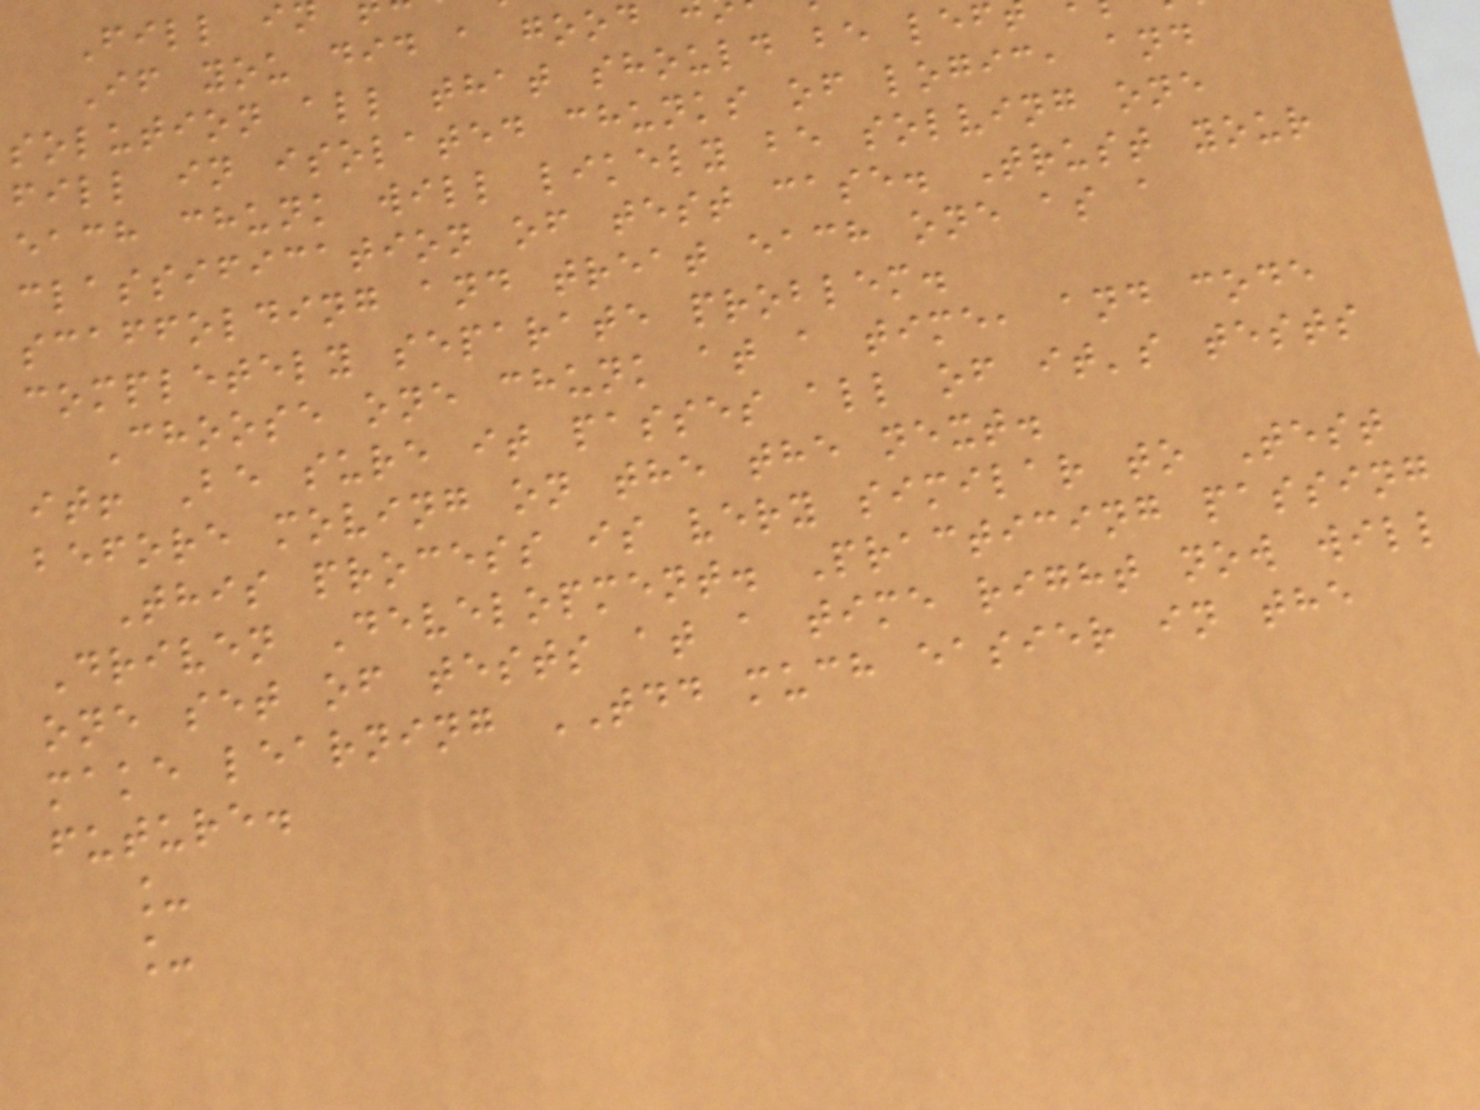Fill i
If you did a good
solution all that should be lef
fill in isolated chunks of logic, and
each chunk will likely be solving one
classification of test case. Trust your
scaffolding and treat each one as a
completely separate problem.
Choose one chunk at a time, and code
it! Be sure it passes all of it's tests
before moving on the the next.
This process is very similar to Test
Driven Development. Practicing passing
one set of tests at a time right now will
make learning TDD much easier in the
future.
_
_
